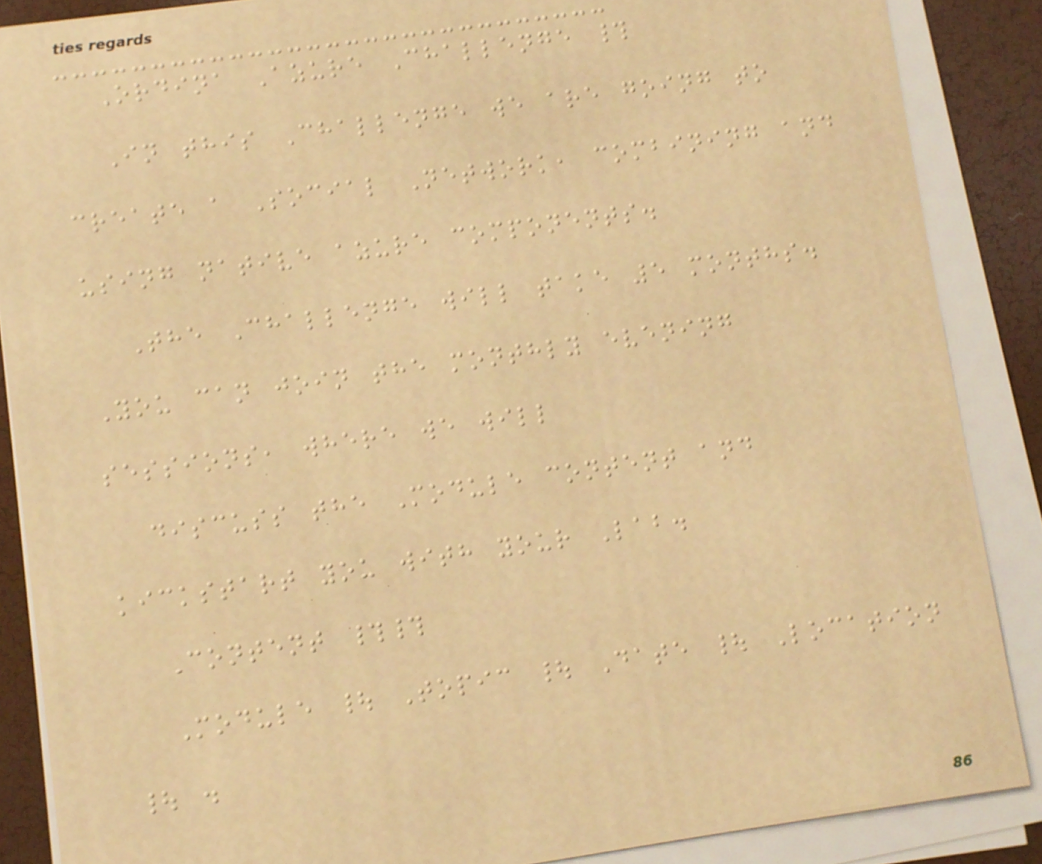Ordina Azure Challenge #
In this Challenge we are going to
create a Social Network, combining and
using native azure components.
The Challenge will take 5 months.
You can join the monthly evening
sessions, where we will
discuss the Module content and
kickstart you with your Lab.
Content ##
Module | Topic | Date | Location
| .
